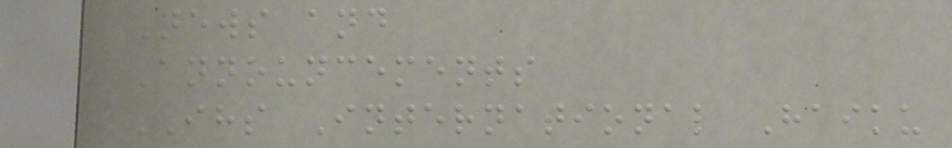News and
Announcements
IHS International Haiku
